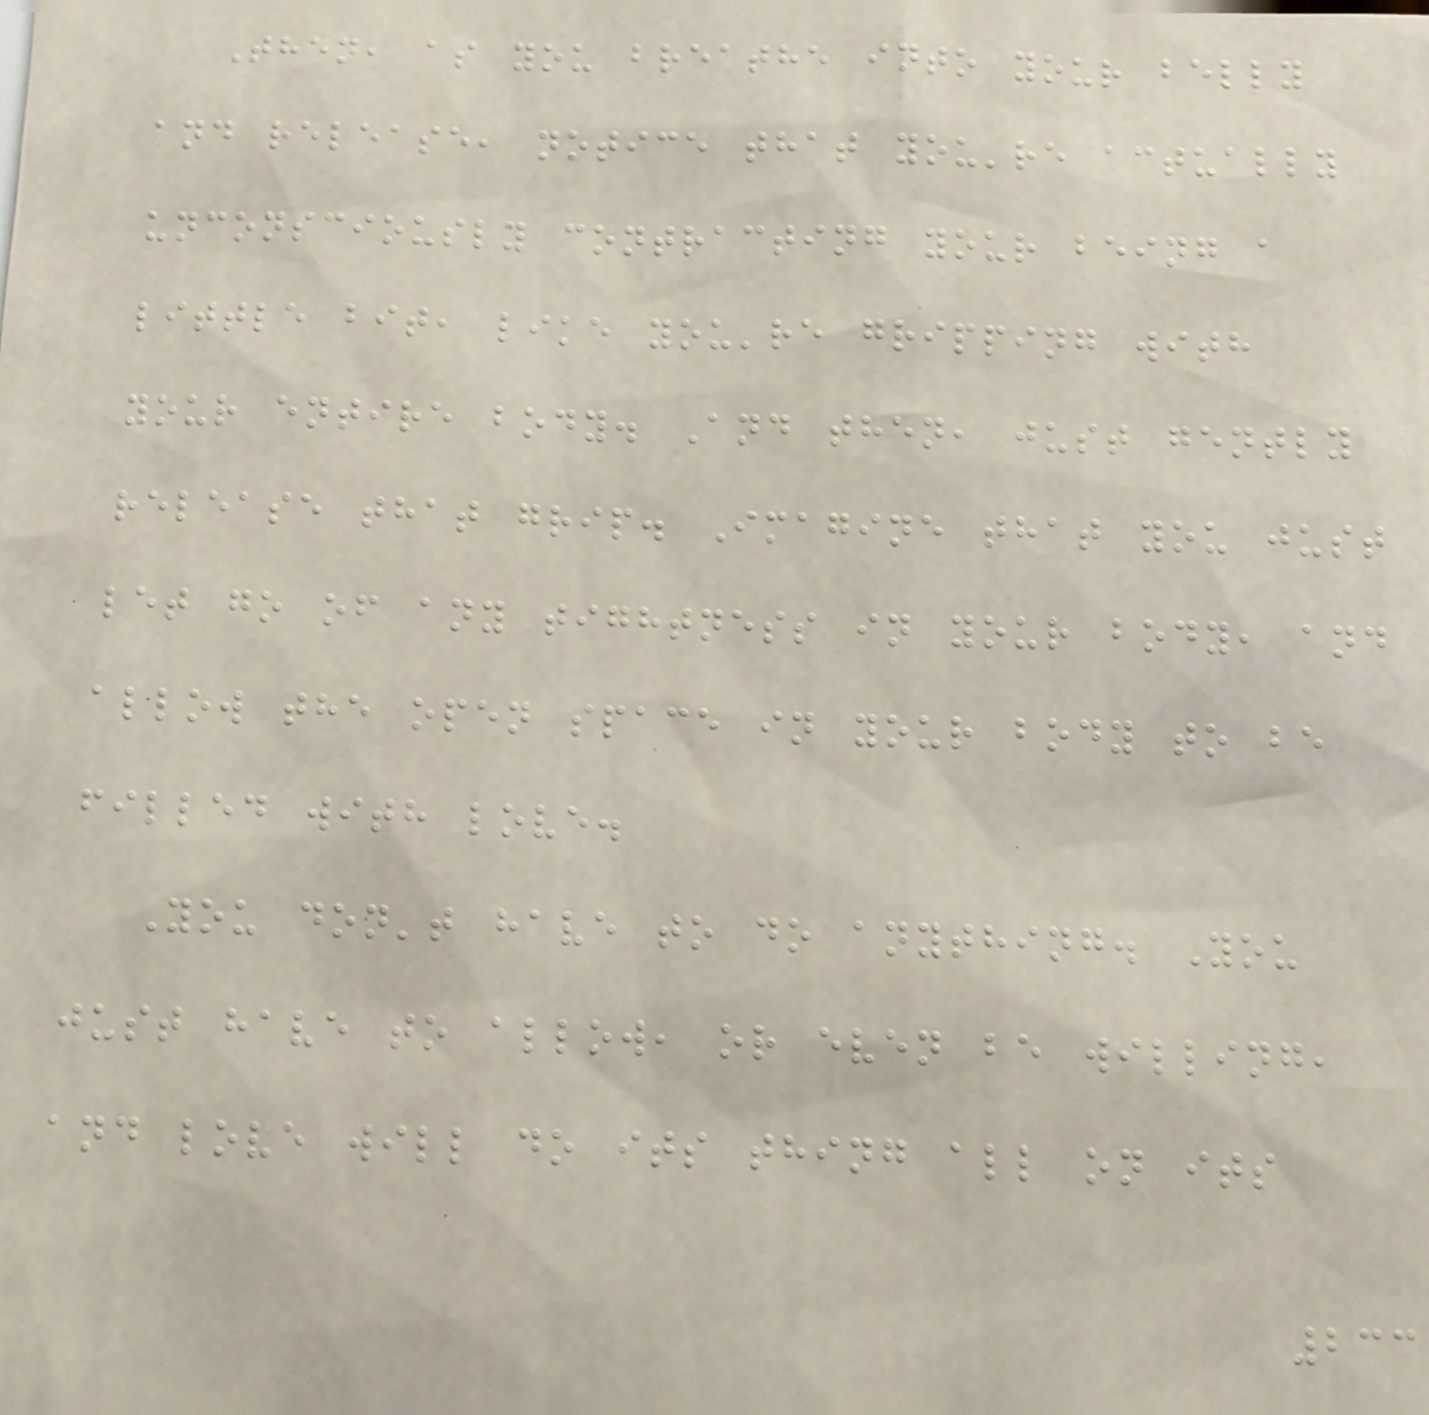Then, as you breathe into your belly
and release, notice that you're actually
unconsciously contracting your being a
little bit, like you're gripping with
your entire body. And then, just gently
release that grip. Imagine that you just
let go of any tightness in your body, and
allow the open space in your body to be
filled with love.
You don't have to do anything. You
just have to allow, or even be willing,
and love will do its thing all on its
233
